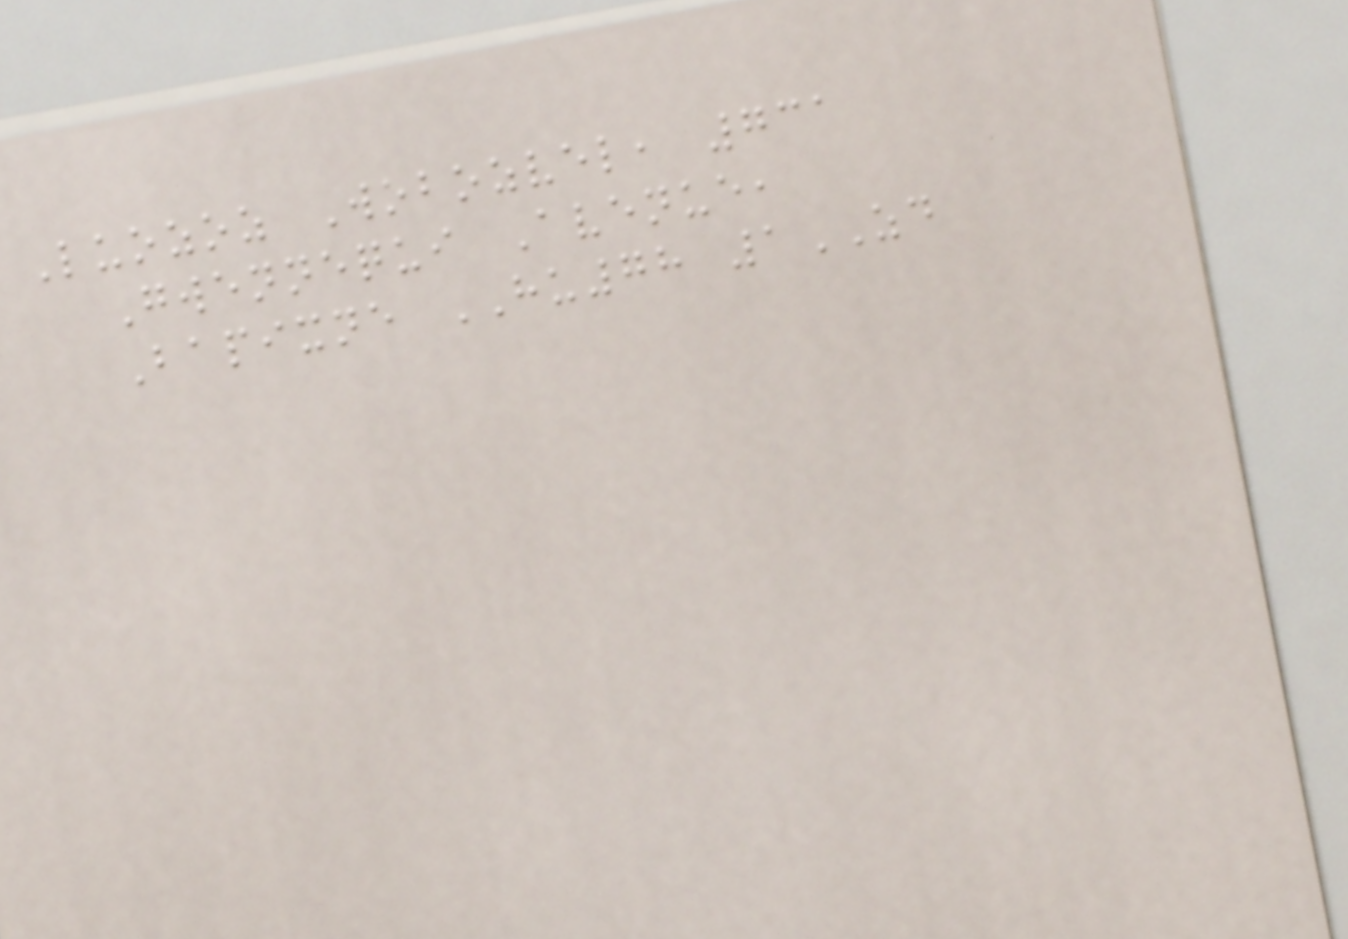Luozoz Wobozvel, 731
Gwennequi Avenue,
Bapixne HU78 1ZD
